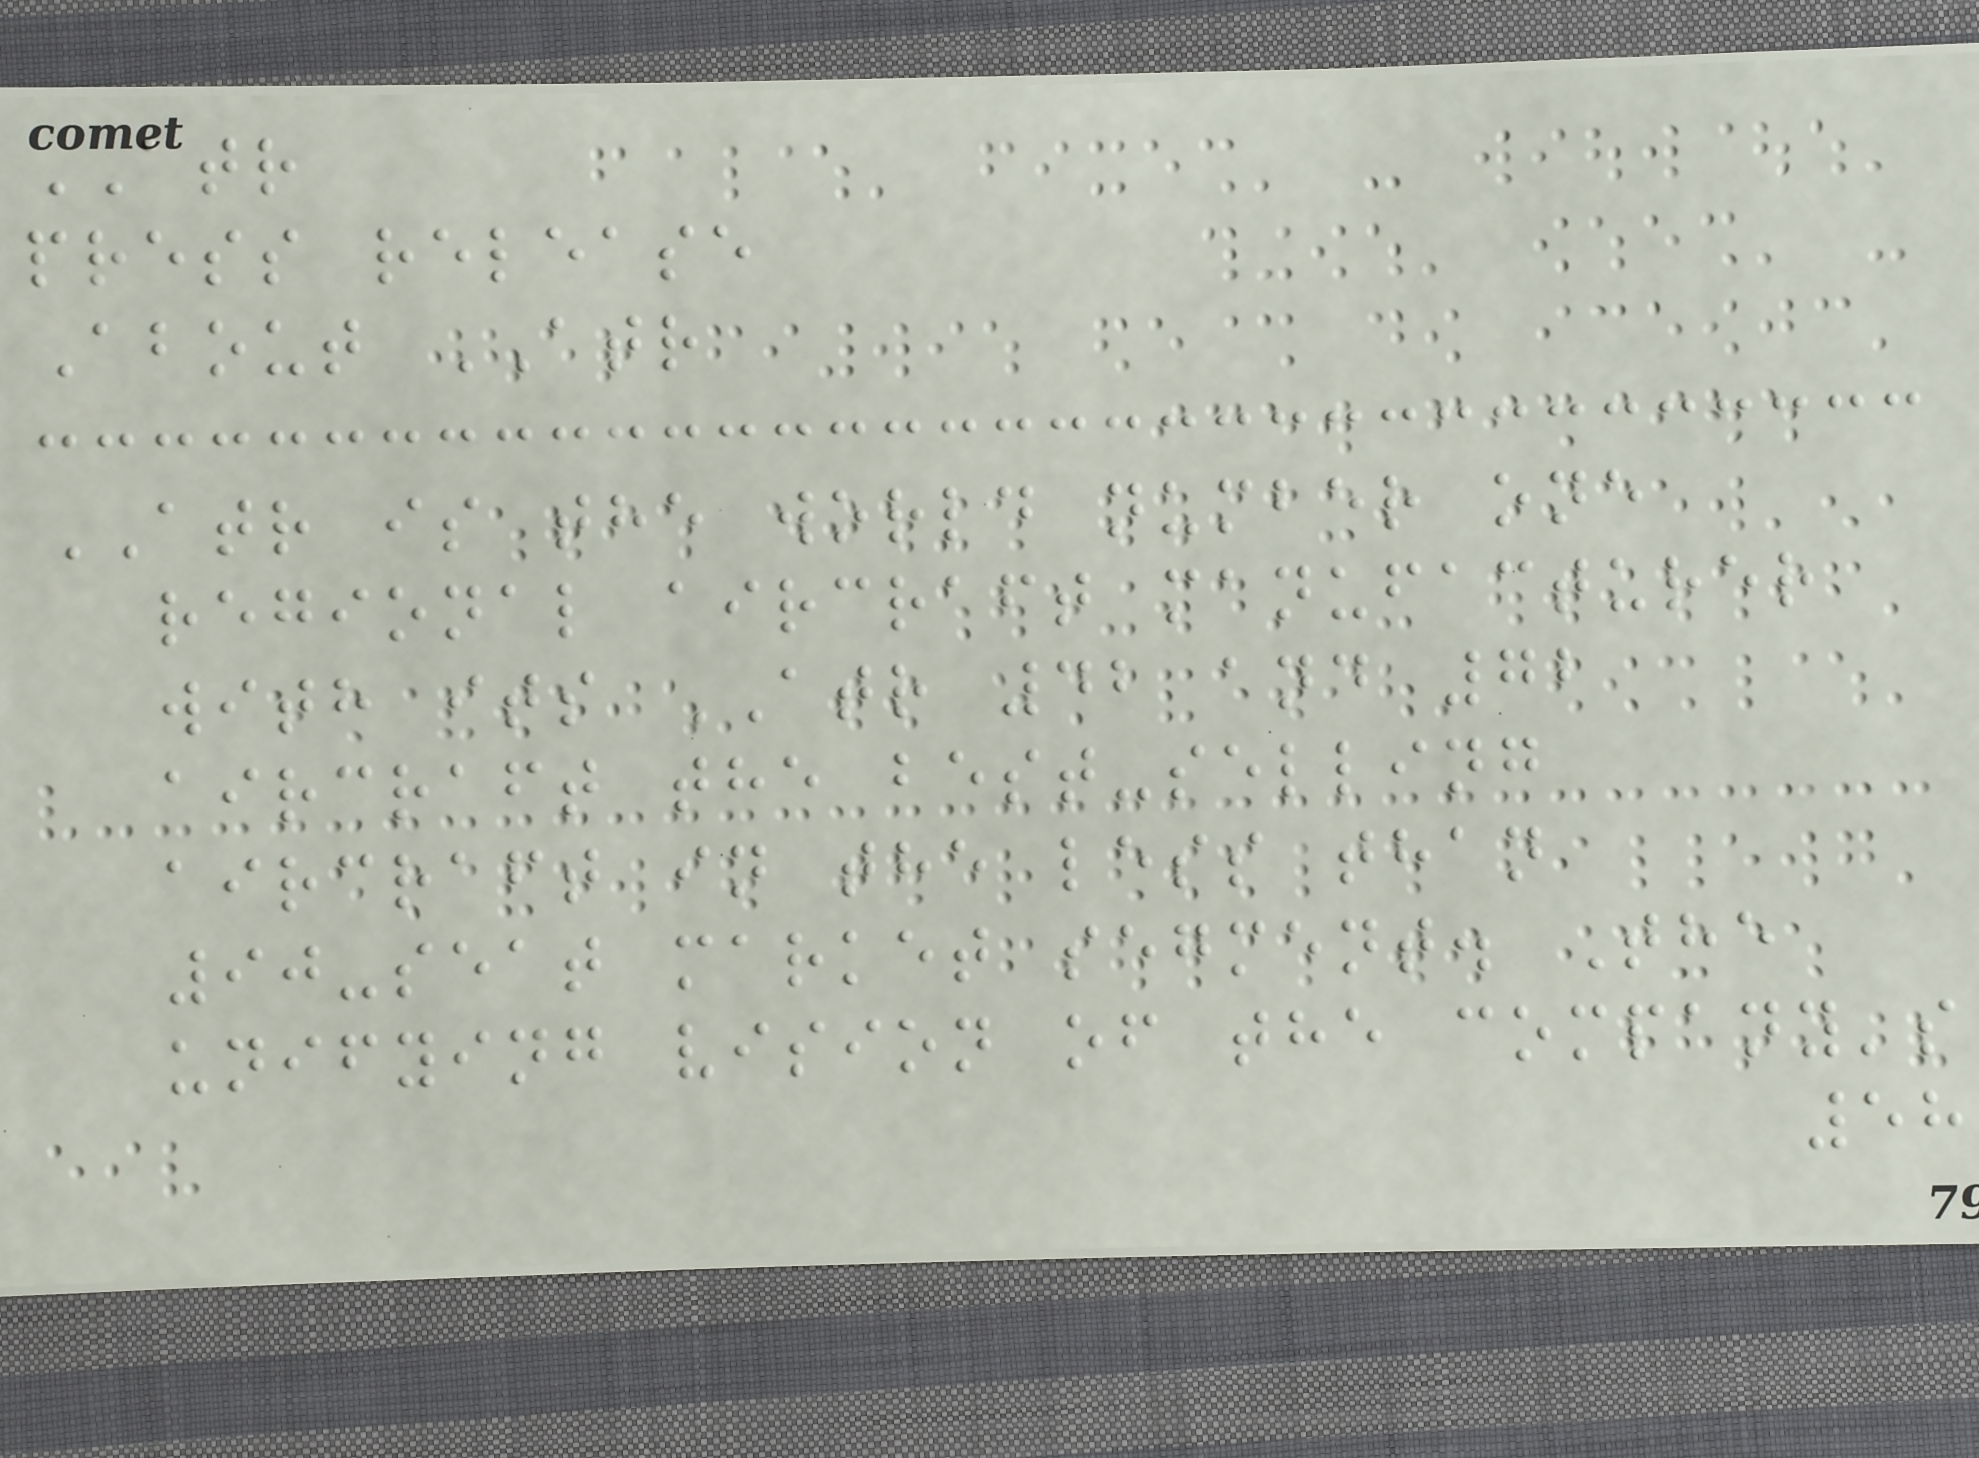ATR
press release
About ATR
ATR is the world number one
regional aircraft manufacturer
with its ATR 42 and 72
aircraft the best-selling
aircraft in the less than
90-seat market segment. The
unifying vision of the company's
58
